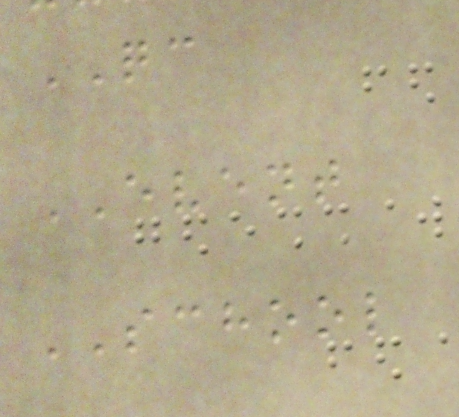QC
EVENT
SCHOOL
